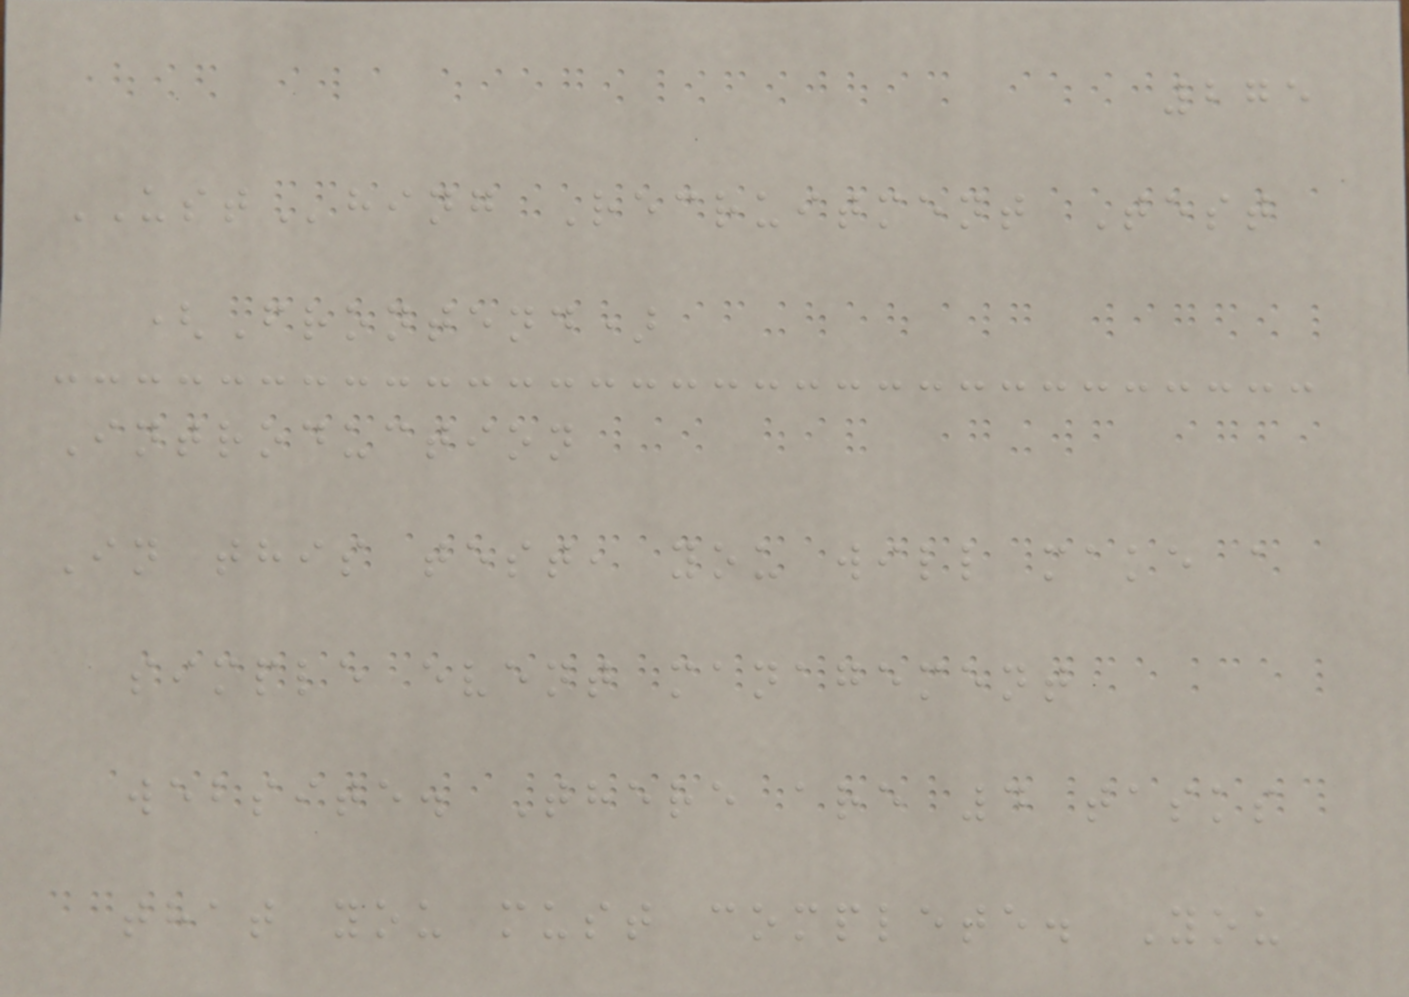275
USThing Recruitment Test
(Frontend)
Introduction
In this test, you will make a
simple event management
website. There are 4 tasks
that you must complete. You
